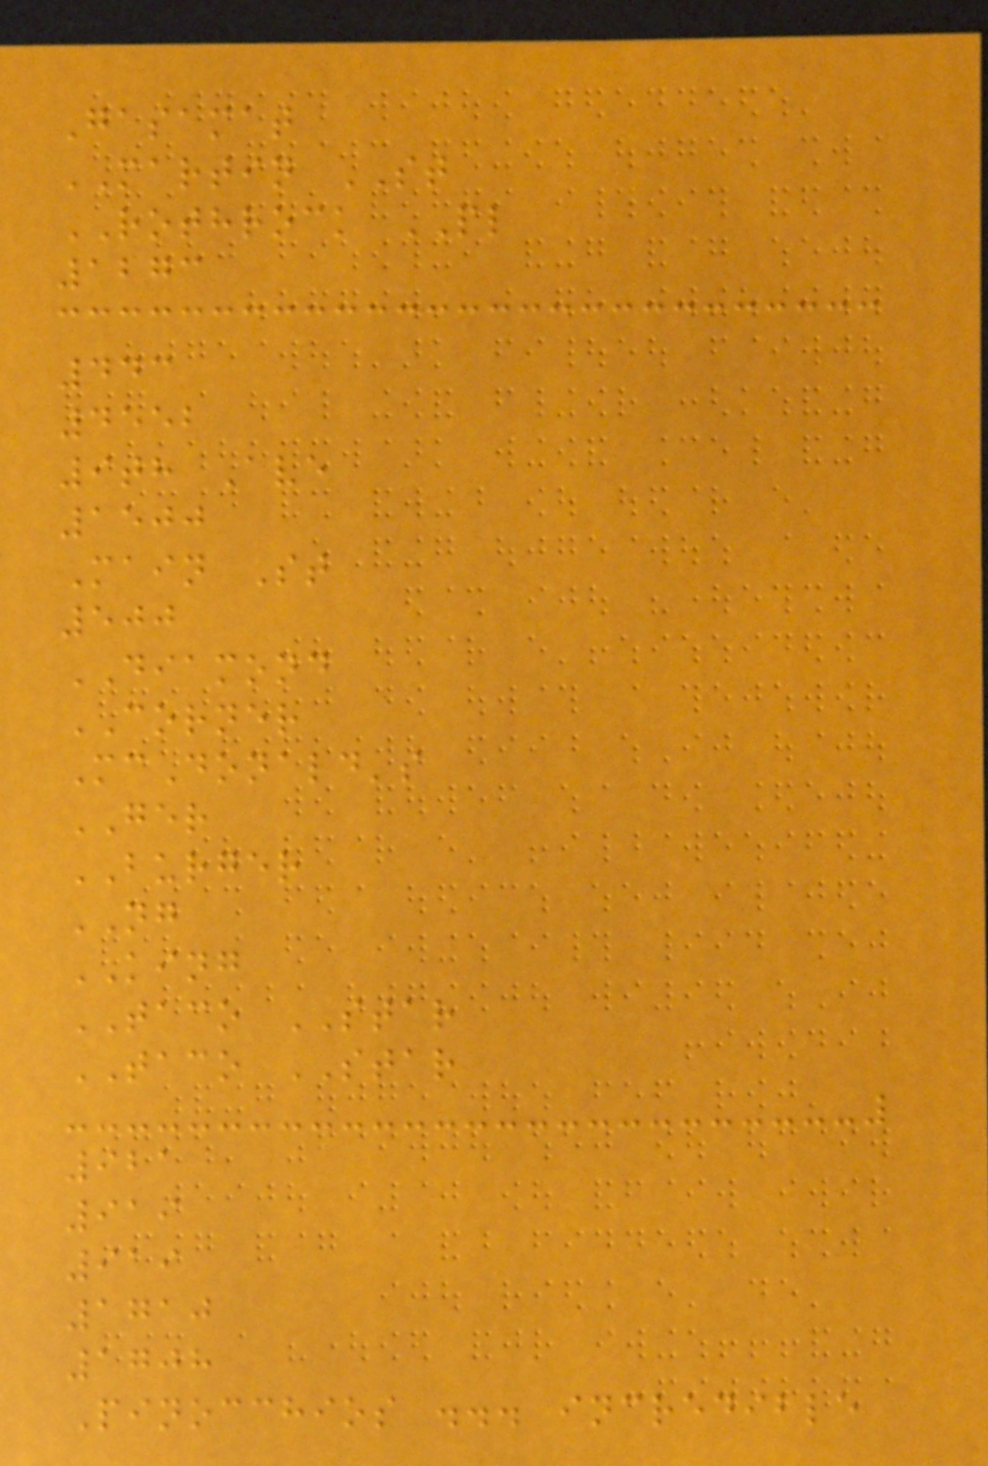Gasamat
MARTIN ST
ROTHROCK PL
1273
443
4552
9th Ave
1500
Main St
500
DIAMOND
CORNER
McDonald's
GER
BURGER
NG
KING
TACO STAR
TACO STAR
921
919
919
1710
1708
Pinocchios ... incredible
